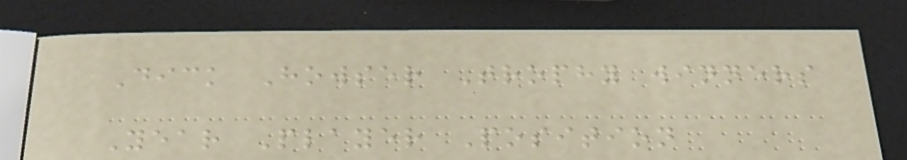Dick Howser Trophy winners
Year Player Position
